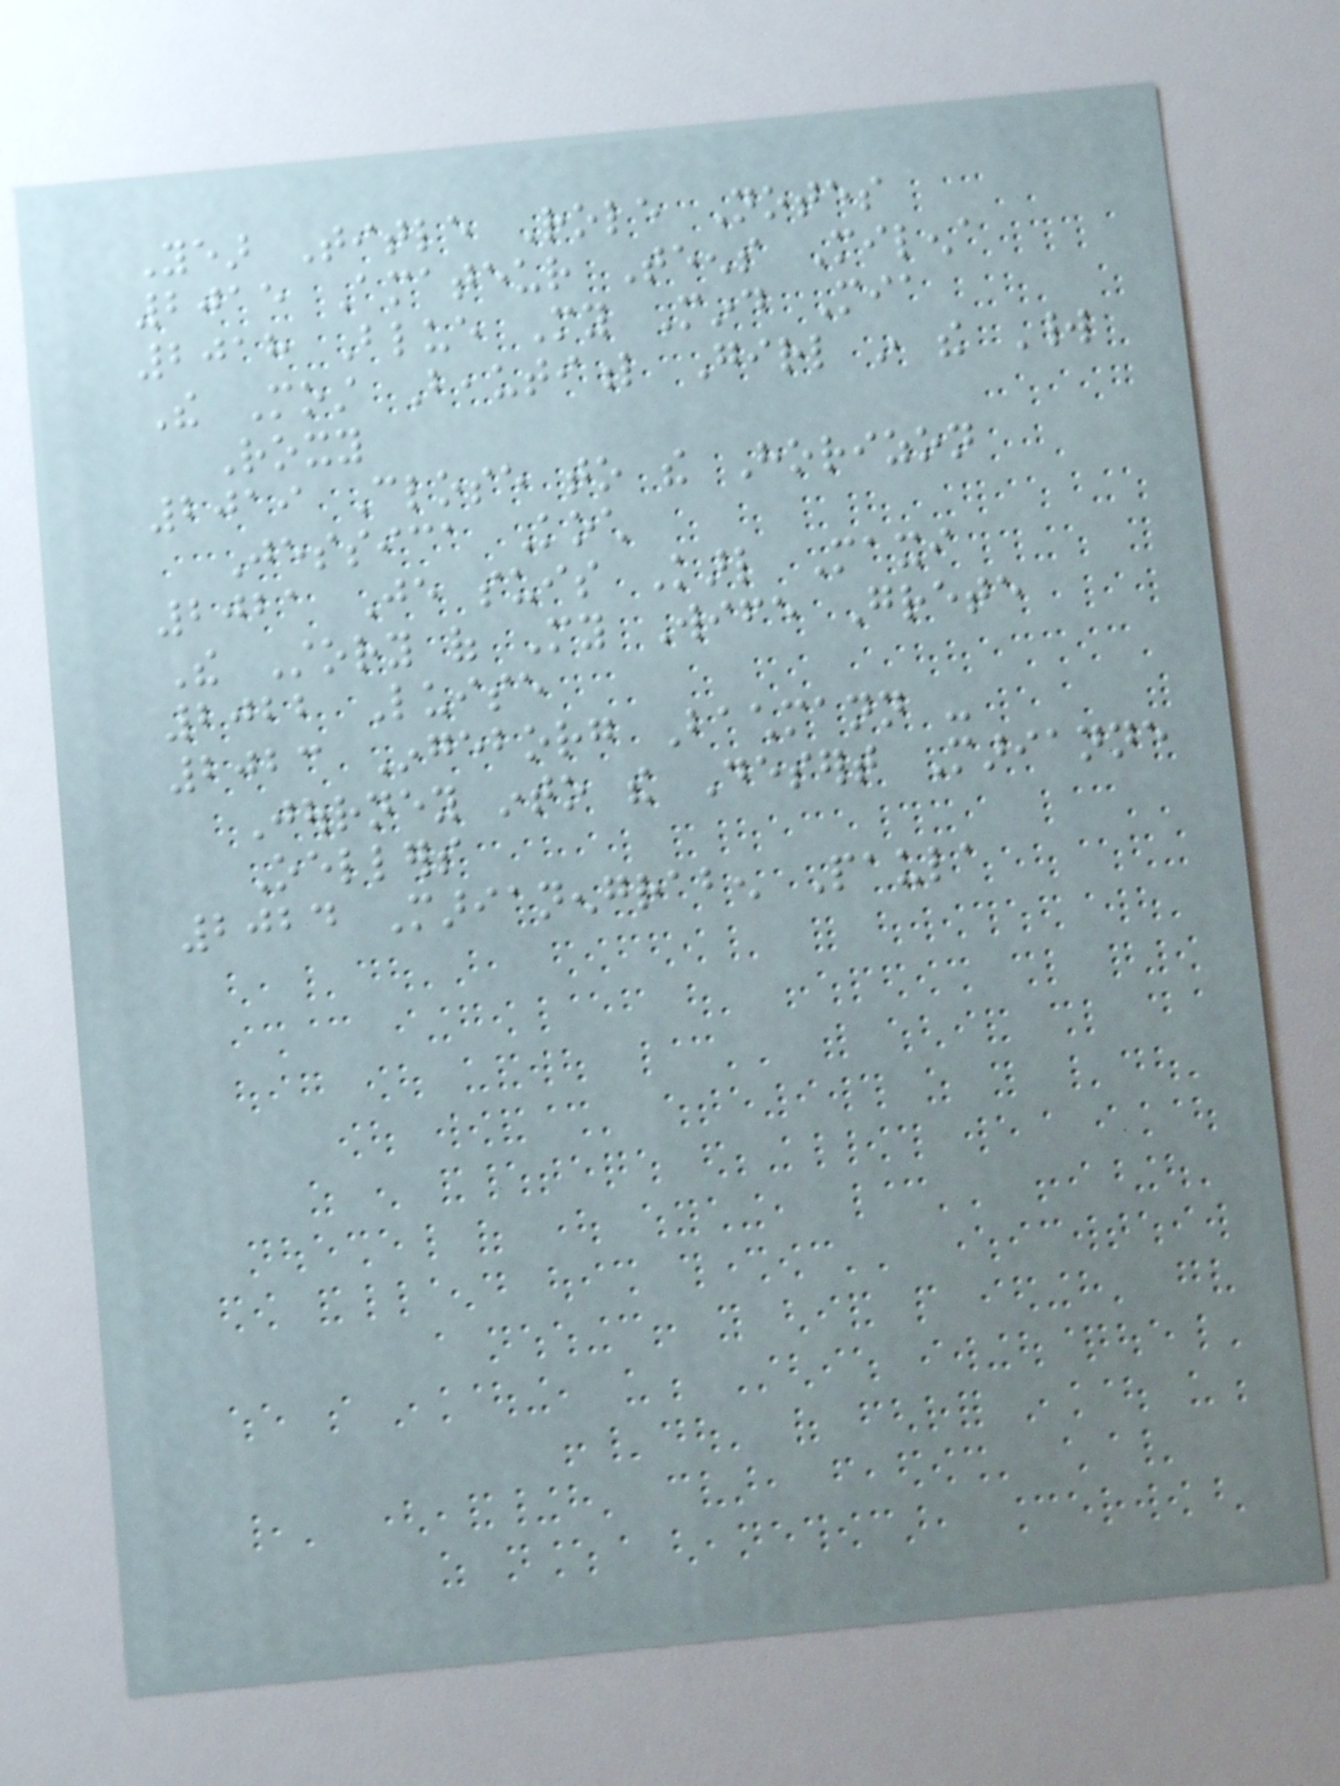Year Title Role Notes
2015 Amateur Teens Milena
2018 Blue My Mind Mia
The Most Beautiful Girl in the World
Roxy
2019 Close to the Horizon
Jessica Koch
2021 Je suis Karl Maxi
The Story of My Wife Grete
2022 Luise
2023 Ingeborg Bachmann -
Journey into the Desert Marianne
Oellers
2024 Marianengraben Paula
